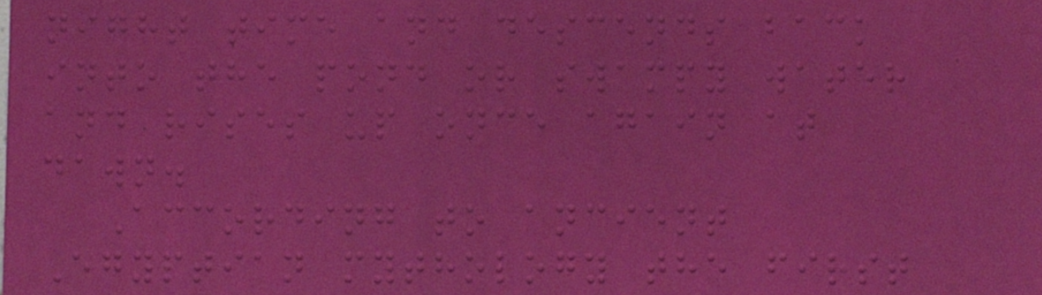night time and descends back
into the pond or swampy water
and rises up once again at
dawn.
According to ancient
Egyptian mythology the first
